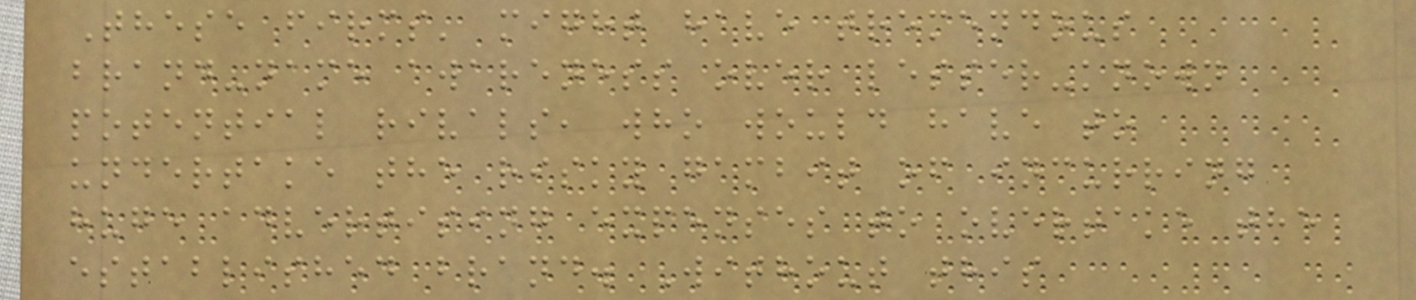These firms' might have tremendous
brand-name awareness over lesser-known
potential rivals, who would have to
undertake the risky gambit of incurring
huge advertising expenses to overtake the
established brand. Without this
